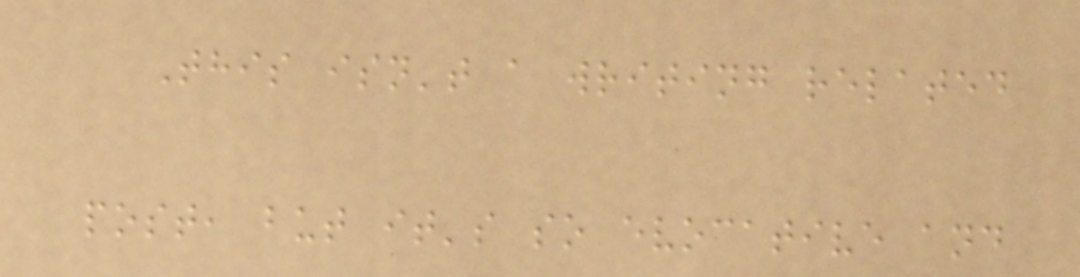This isn't a writing related
post, but it's so evocative and
